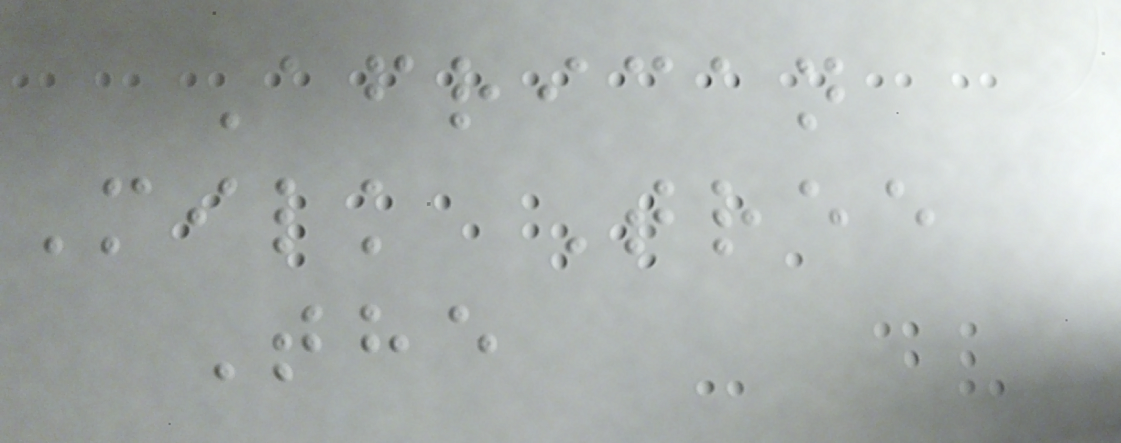African
Milk Tree
The
